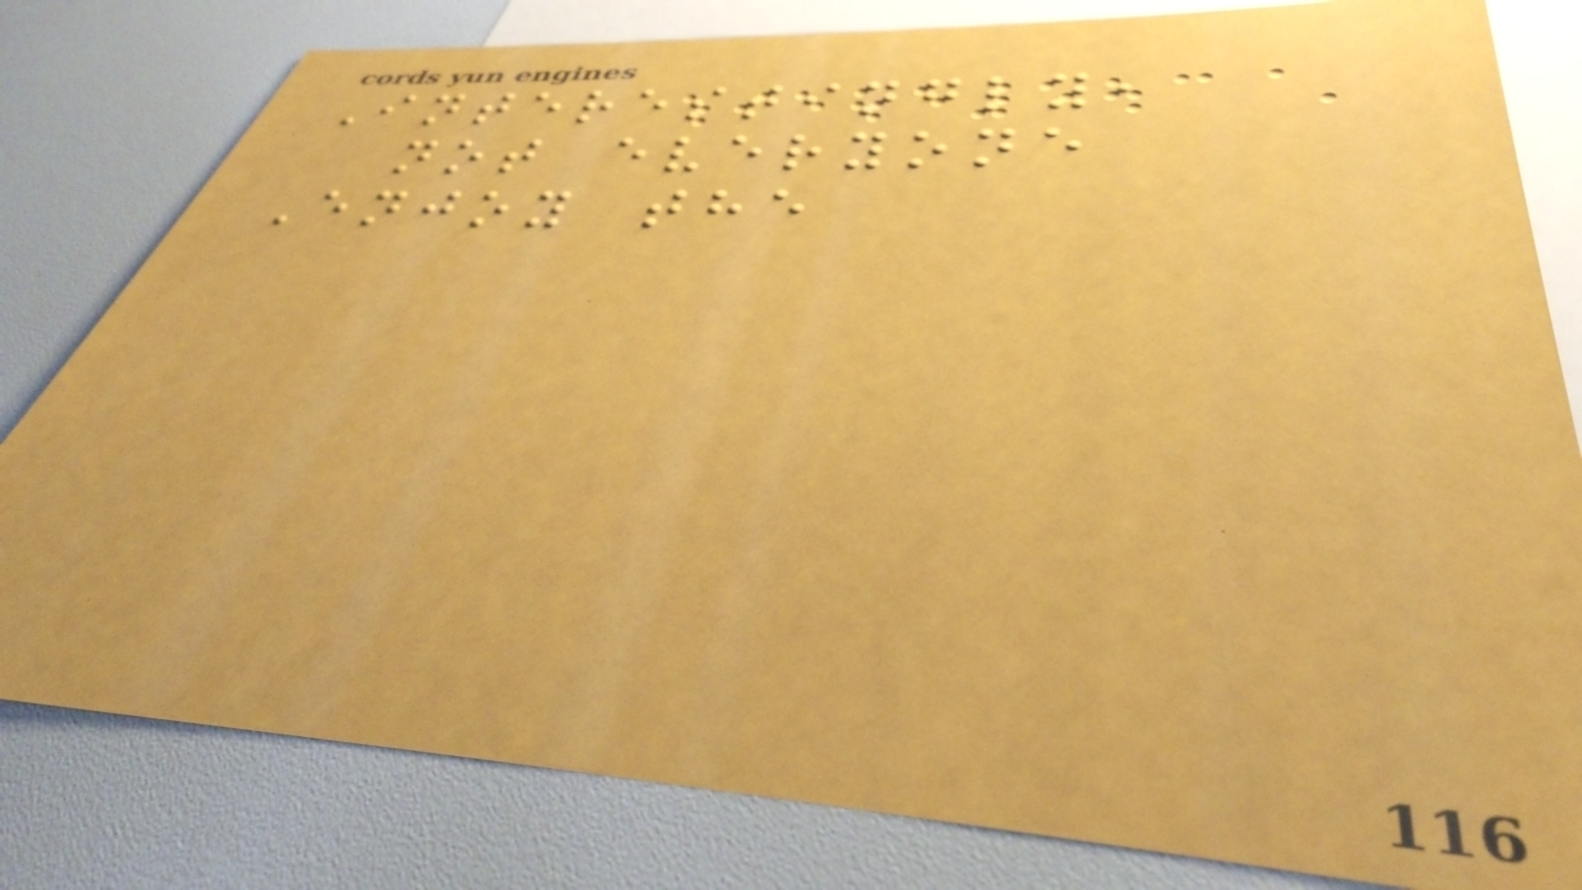Interestingly,
not everyone
Enjoy the
